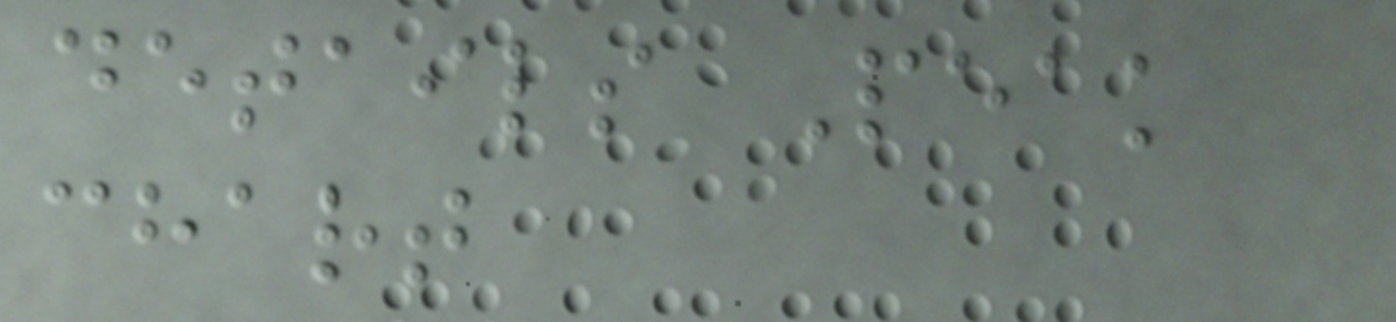details Peak
chart
